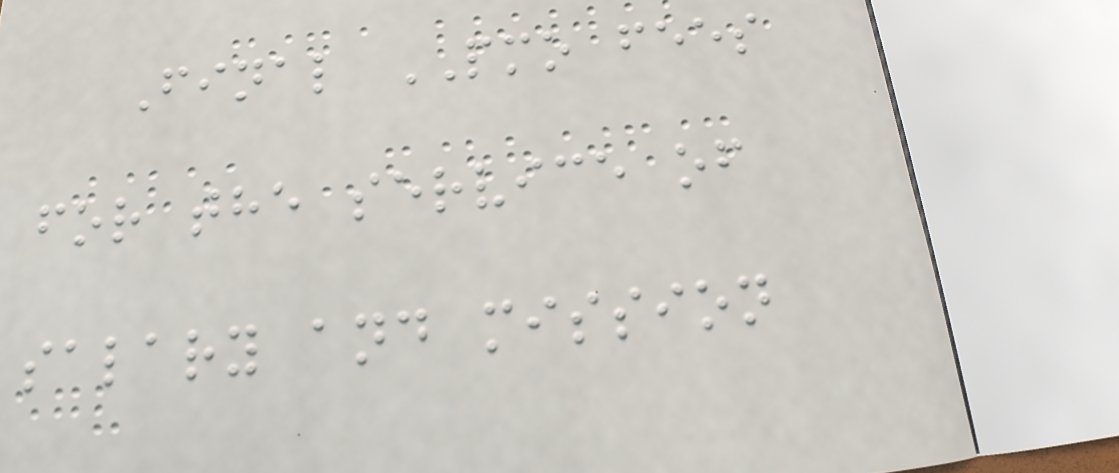Final PMO fees
for the service of
salary and mission
